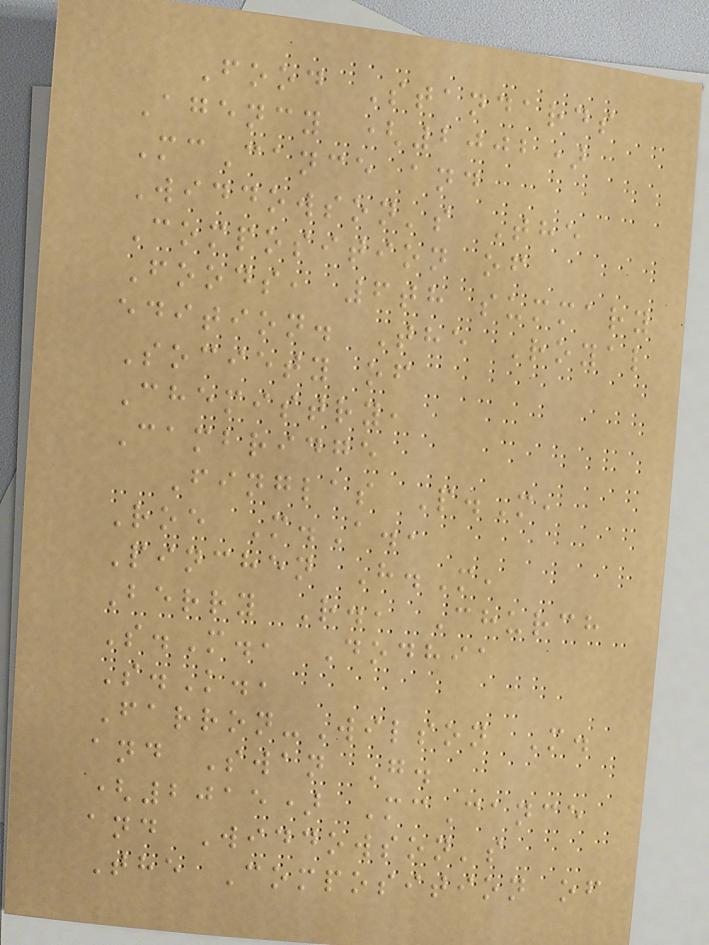Food Standards
Agency (2002)
McCance and
Widdowson's The
Composition of
Foods, 6th summary
edition. The Royal
Society of
Chemistry,
Cambridge
Finglas P.M,
Roe M.A.,
Pinchen H.M,
Berry R., Church
S.M., Dodhia
S.K.,
Farron-Wilson M.
and Swan G.
(2015) McCance
and Widdowson's
The Composition of
